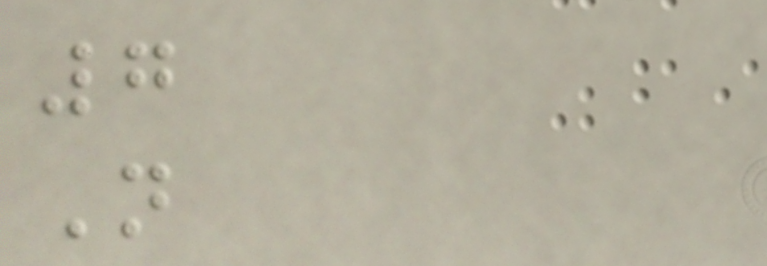7
N
